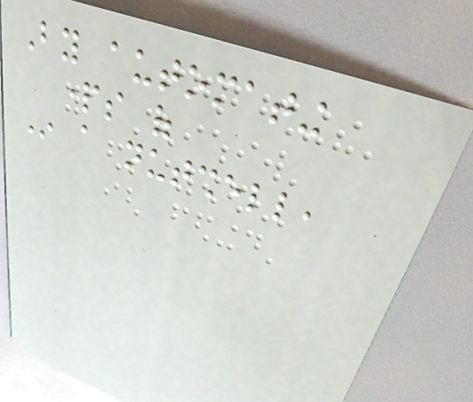By automating
parts of
In a nutshell,
